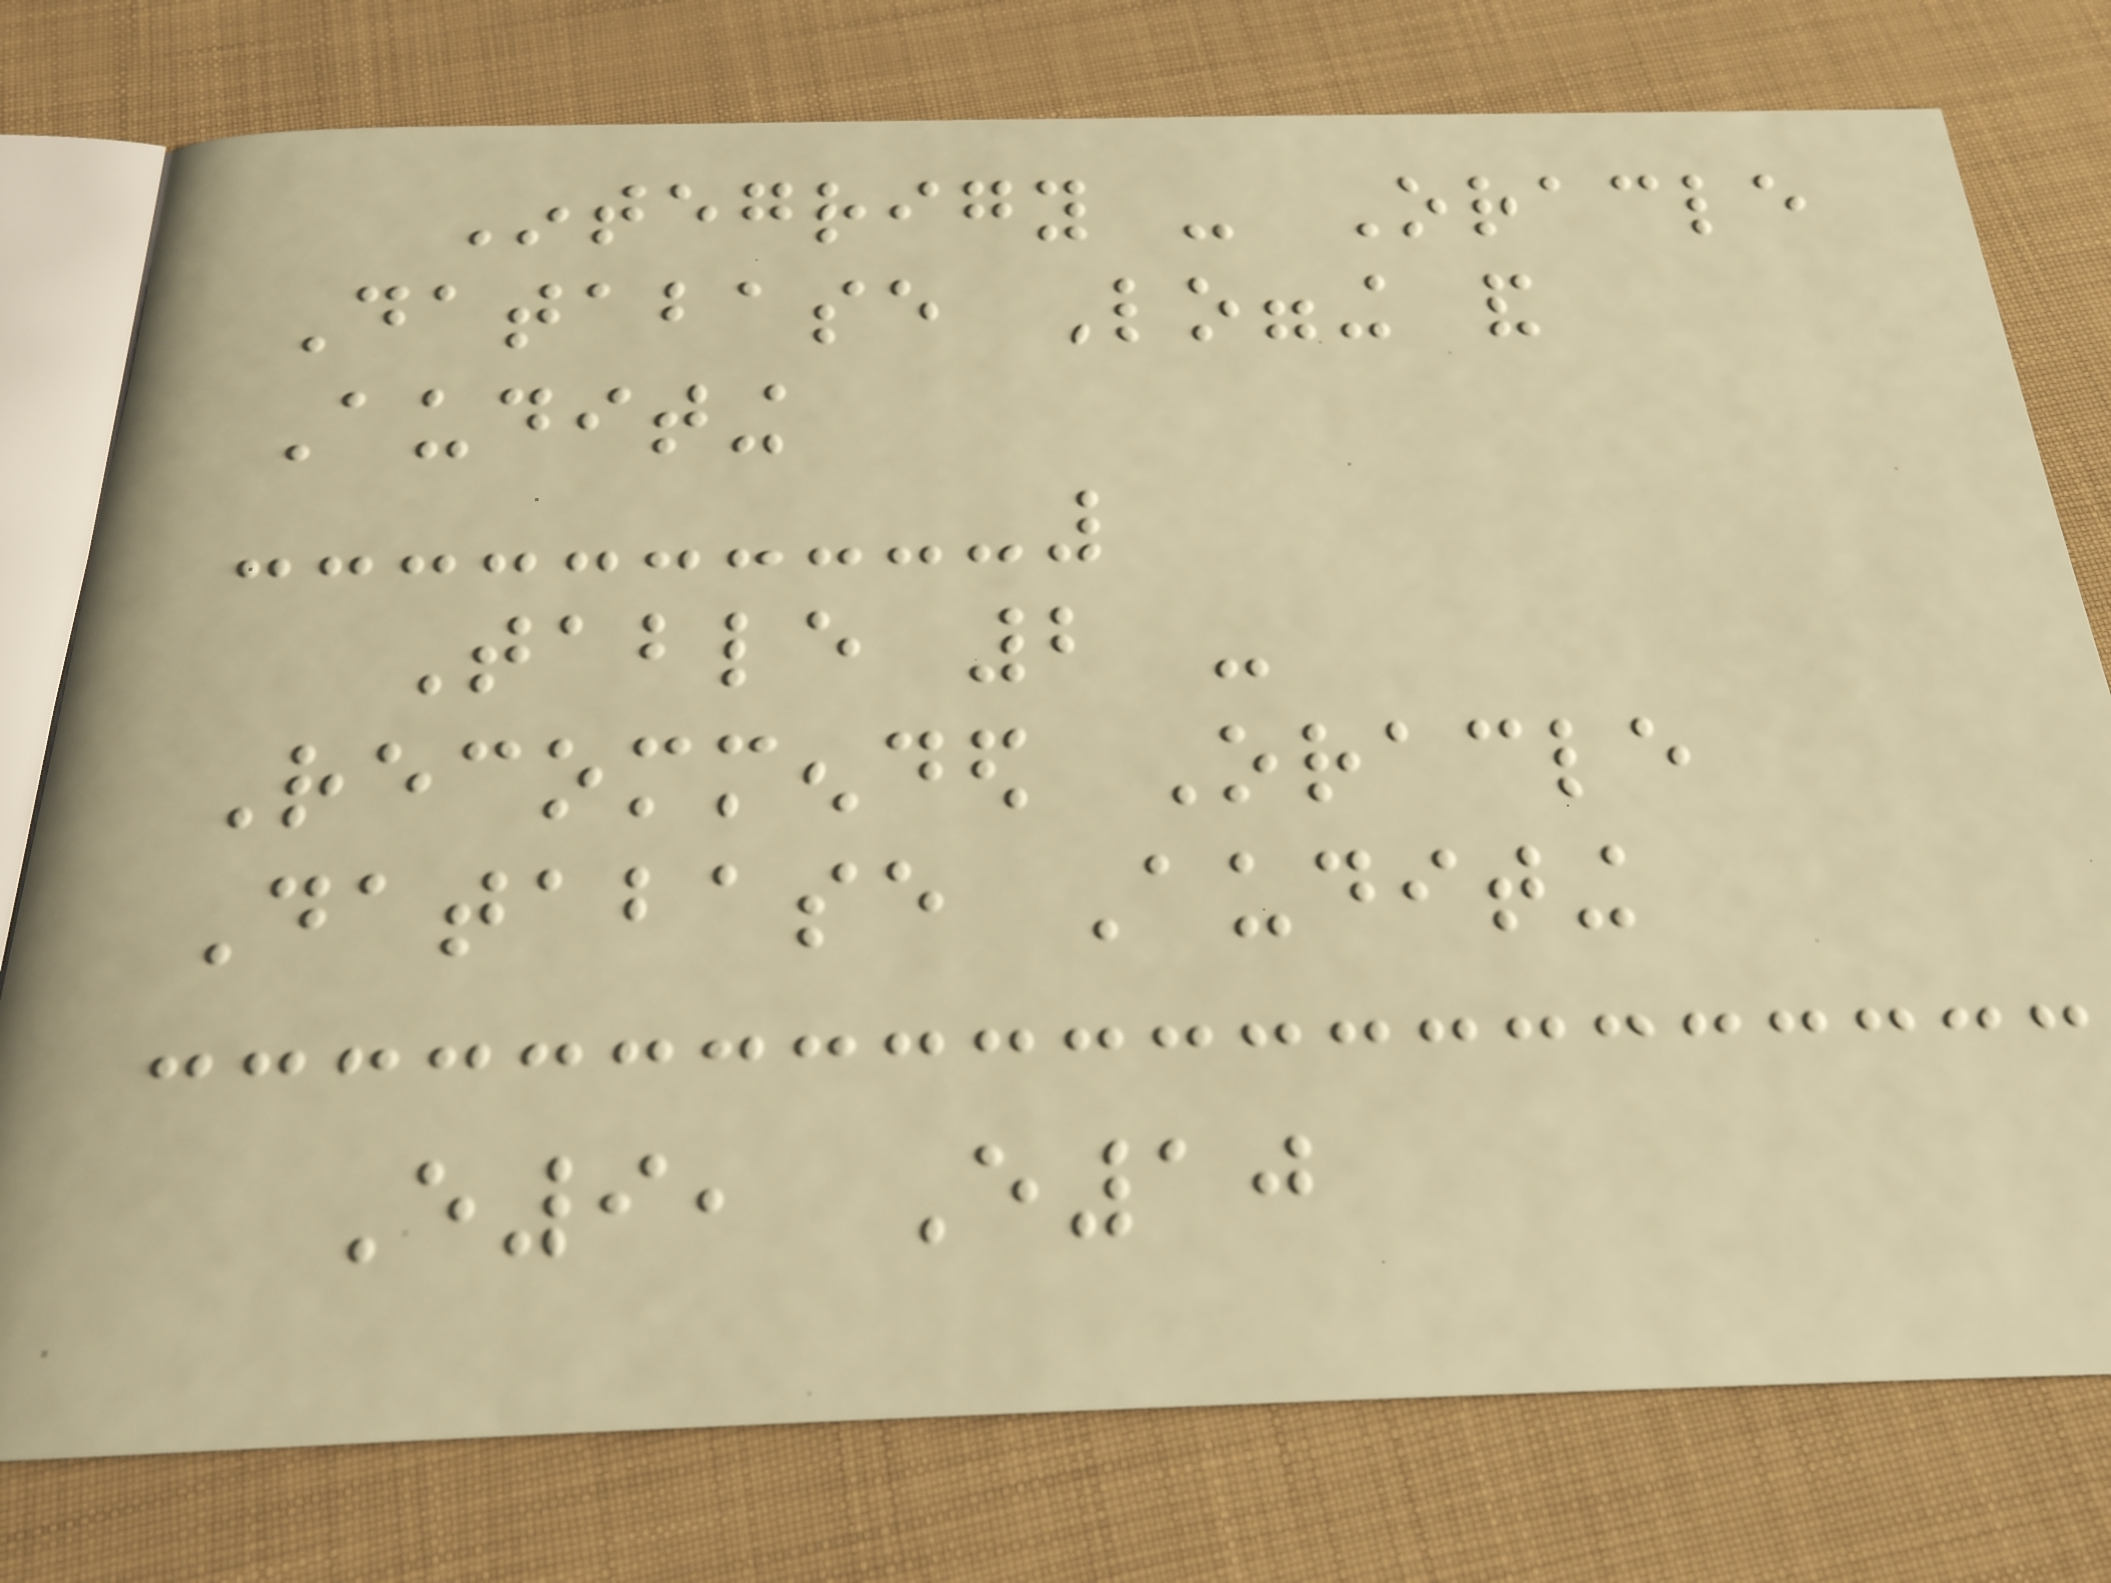Integrigy - Oracle
Database Logging and
Auditing
Table 2 -
Recommended Oracle
Database Auditing
E9, E10
